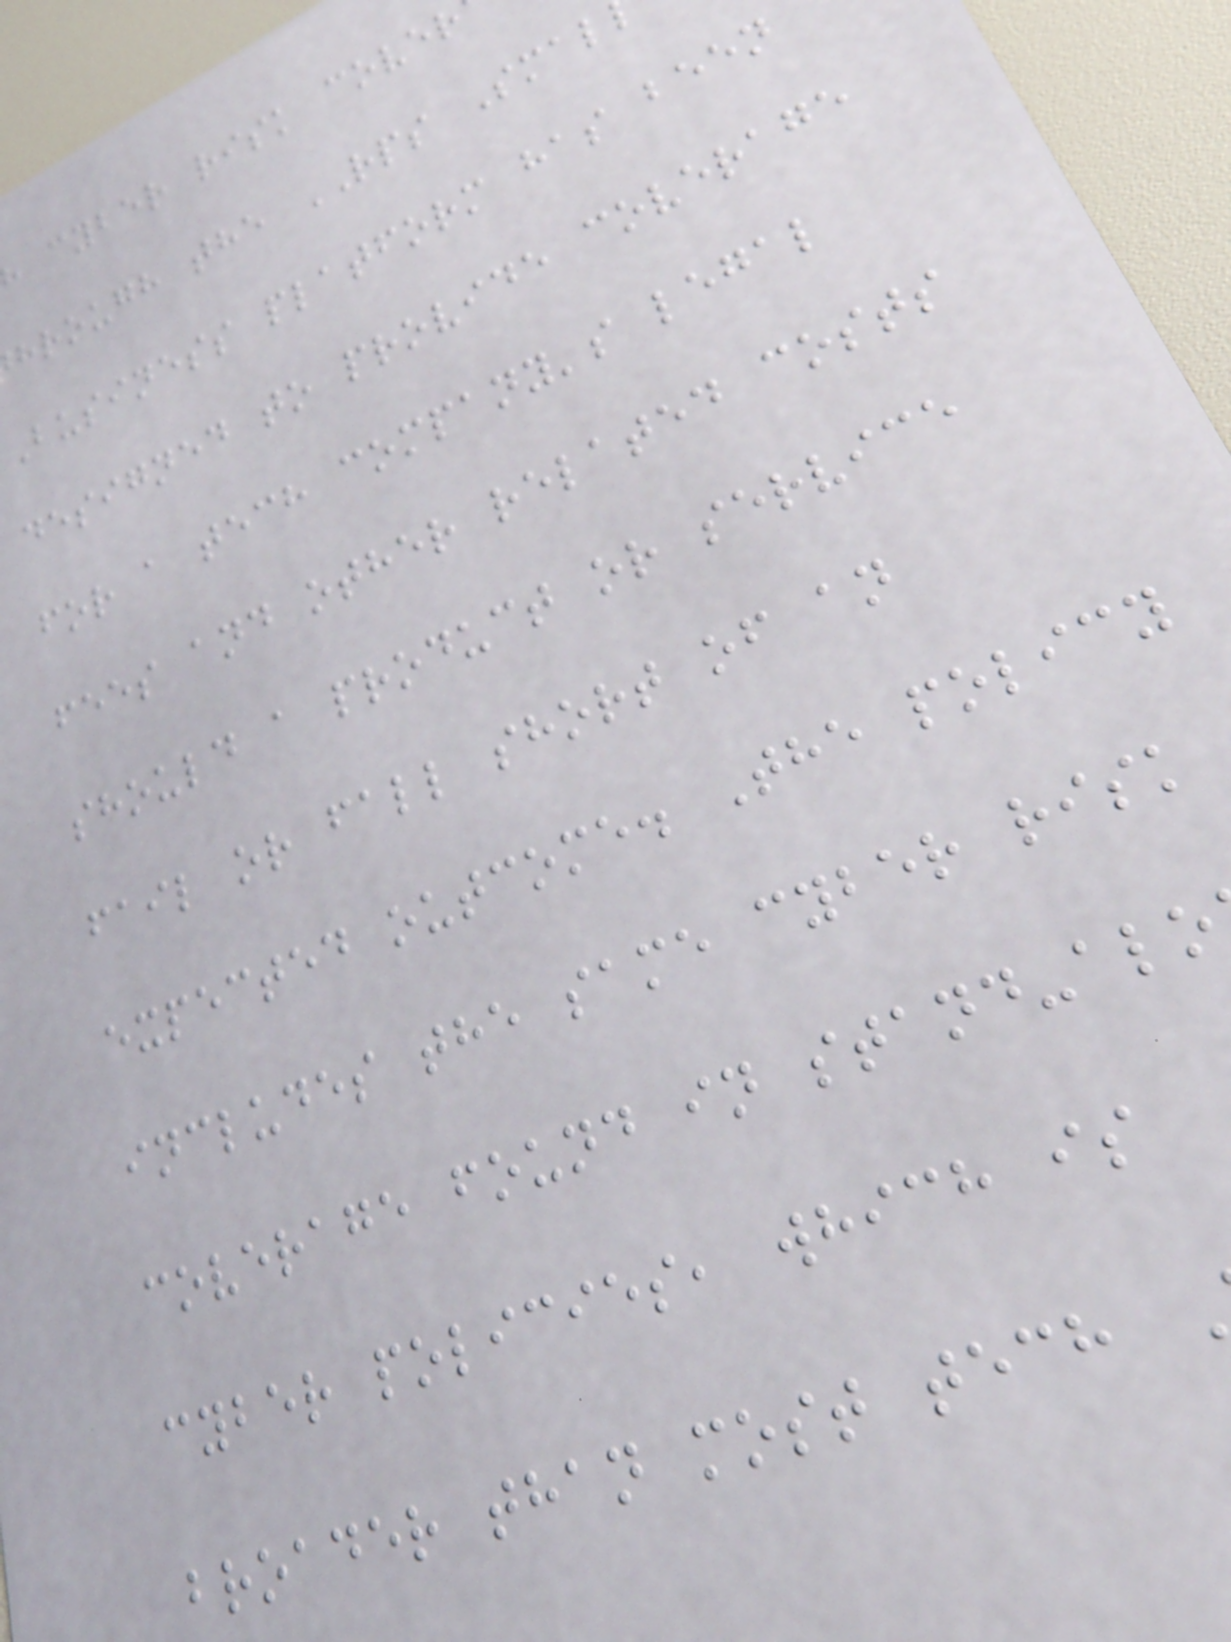cyber risk cover
hrough the RPS Smal
Business platform has been
designed to provide coverage
for a tech company's legal
fees and other related costs
should a product or service
fail or fall short of an
expected outcome. The policy
includes the same cyber risk
coverage found in stand-alo
cyber policies, which is
broader than most tech
